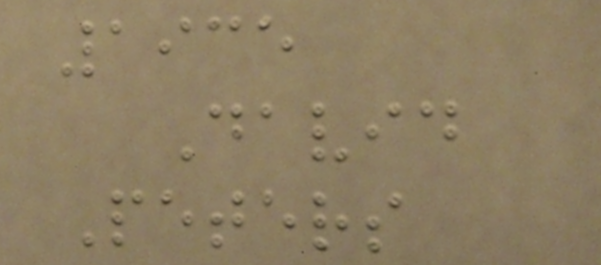1935
David
Peters
